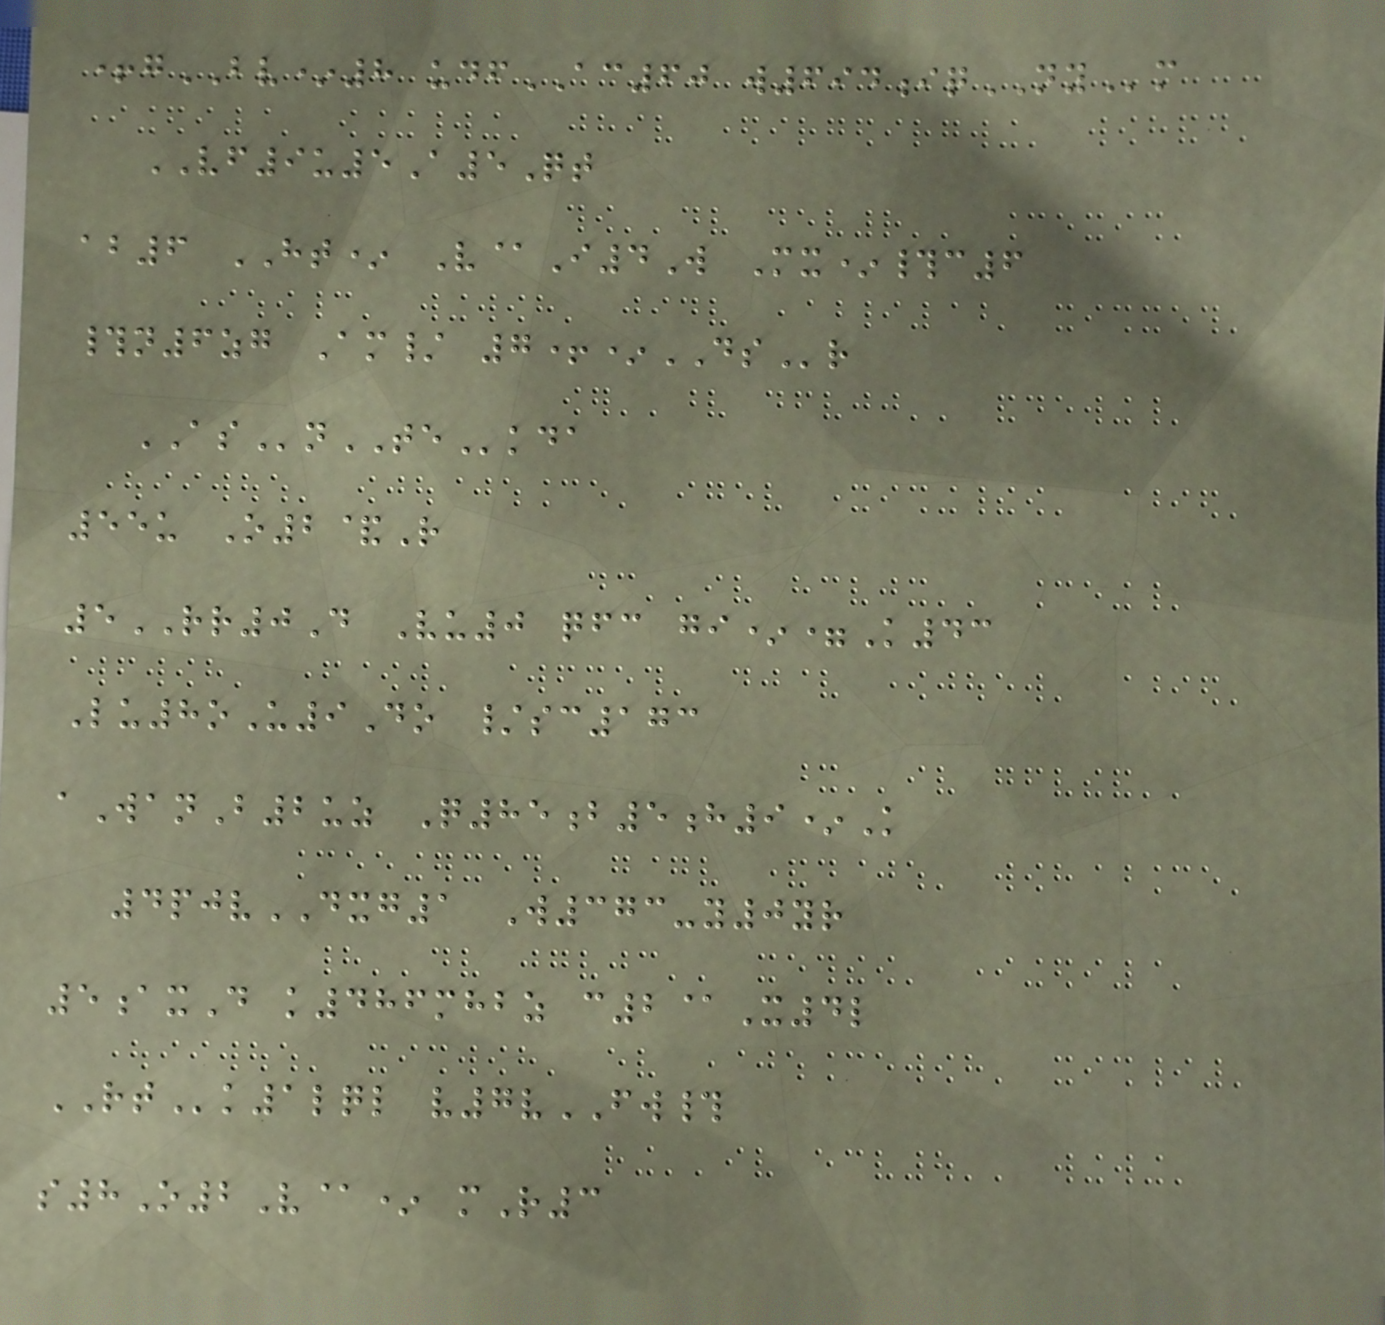+gBV*8 udfAC60 w694iqNYm
VF9u5A5Qt
ab6 HT* V@I4W Mx*#c6
#n6zg Am/ 7+*DSr
ASnTEkda
55u O2&R
5RR0D Vu0 qfc gi*=K43
Lu8oU9Do /sc173
aWanB2uz Q85b5h9*K
4pjvDXG1 W373-y0yr
5axD k486mhbz c2@X4l
RTk1lql v7vFW#
s8O2V@* mR3
